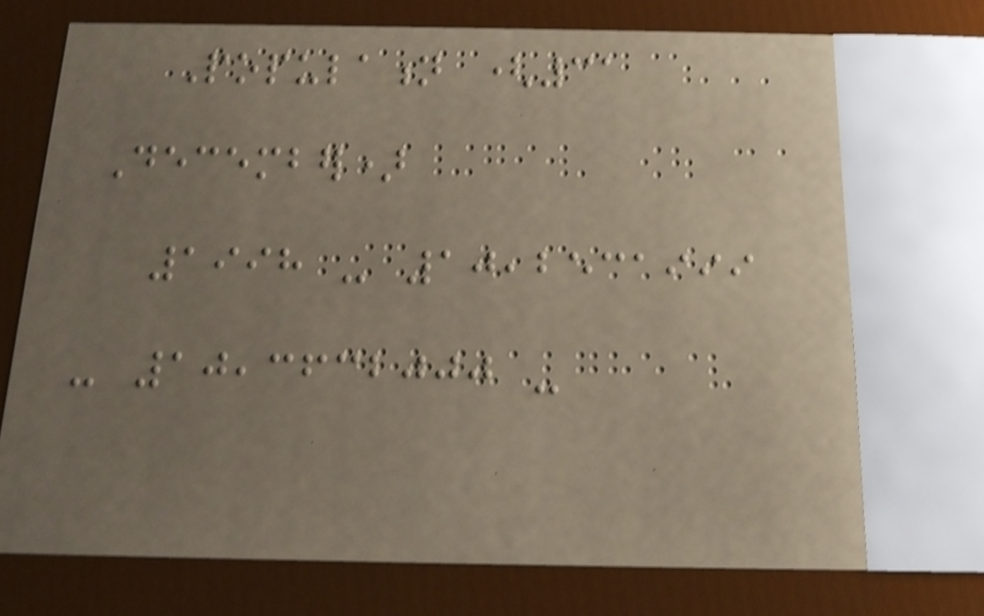Population (31
December)
1998 - 10,2531999
- 10,3632000 -
